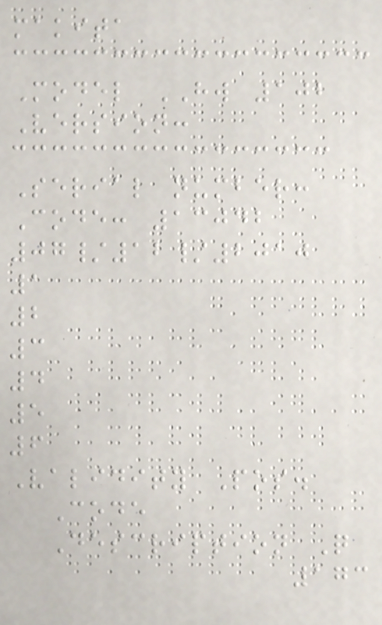makita
Model HW 102
Version:
Serial number:
Code: 13042
07/12/2010
1
2
3
4
5
6
Validity Pos.
Code
Description Q
173
